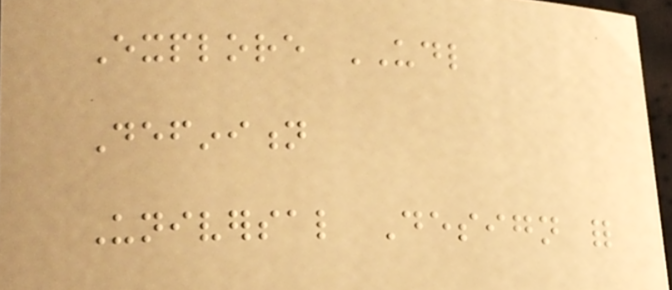Explore UDL
Definition
Universal Design for
